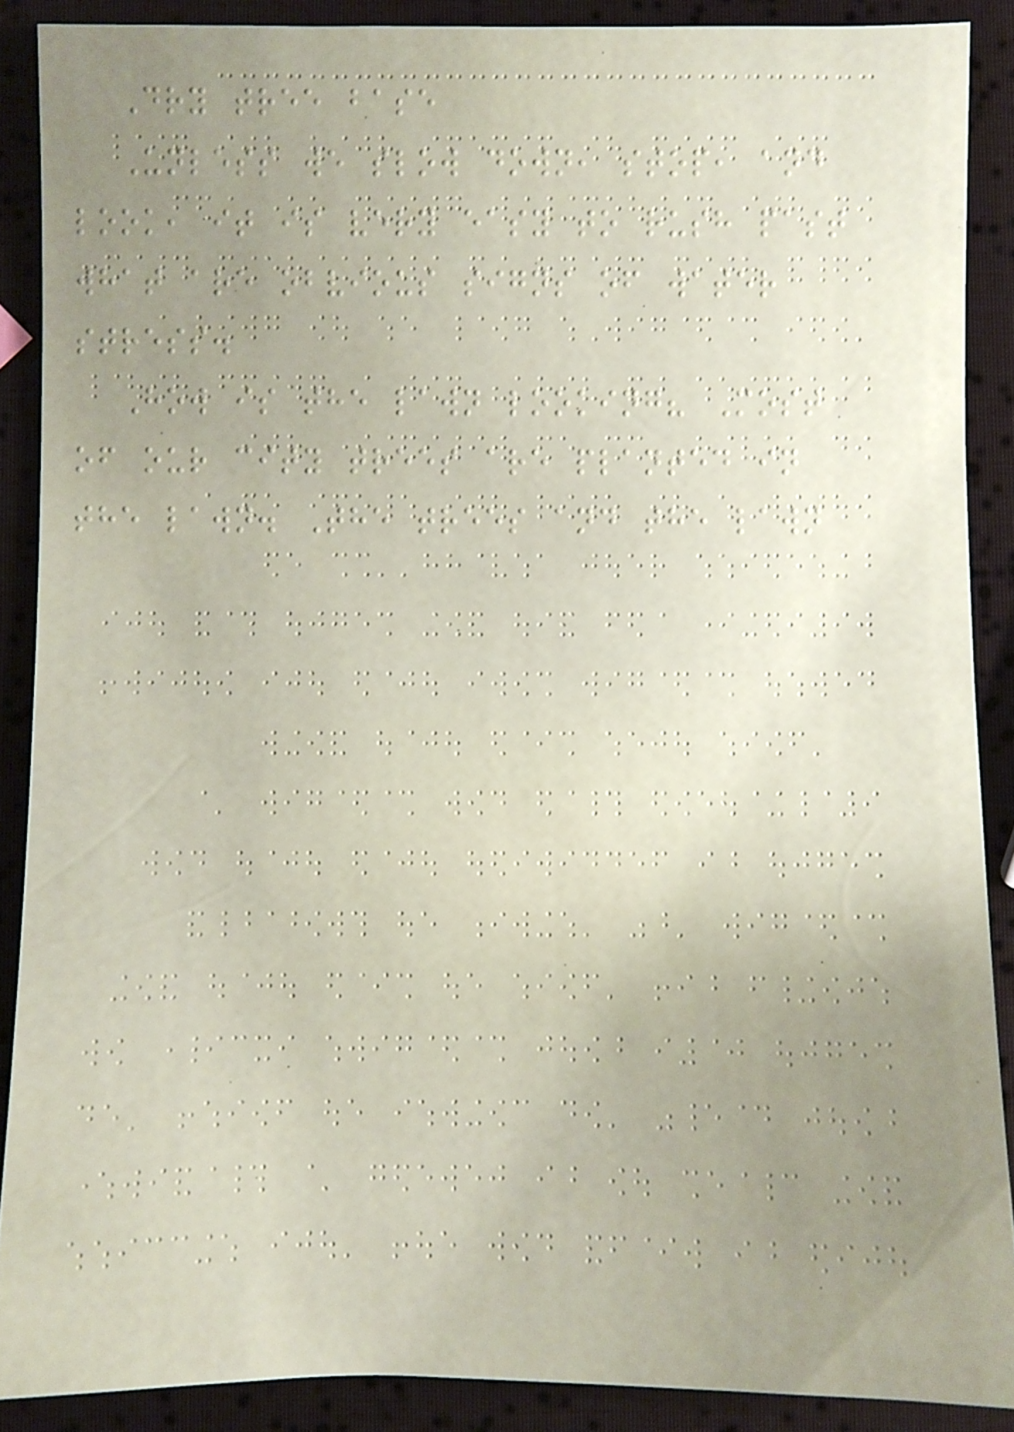Dry tree base
Unless we slow down, stop, and
look, it is very easy to rush past
what are obvious signs of water
stress.
How is the lawn looking? Most
of our city trees are planted in
the lawn. The trees and the lawn
